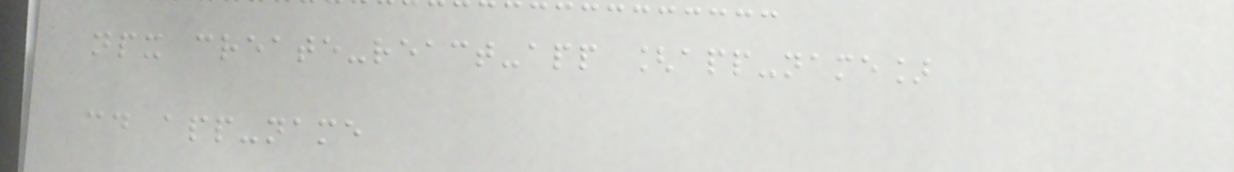npx create-react-app [app-name]
cd app-name
